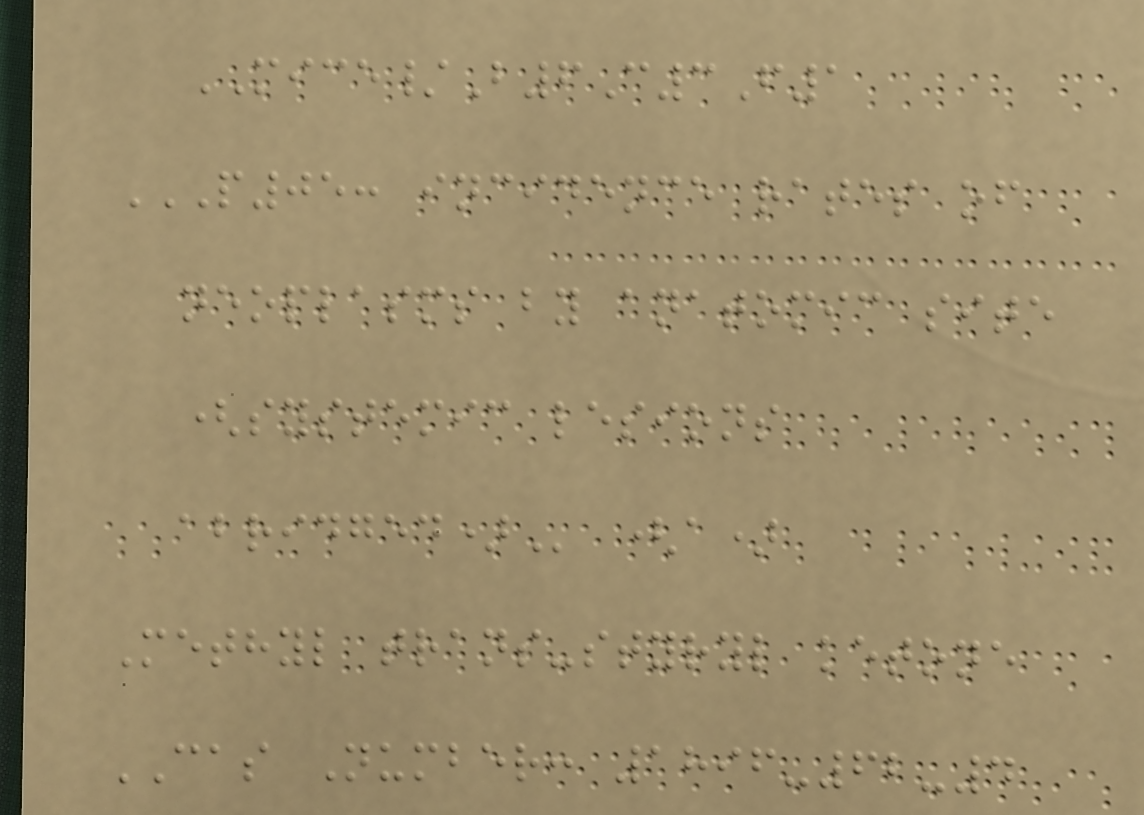MICE/B6C3F1
P05: INCIDENCE RATES OF
NEOPLASMS BY ANATOMIC SITE
(SYSTEMIC LESIONS
ABRIDGED) (a)
Methyl trans-styryl ketone
CAS Number: 1896-62-4
